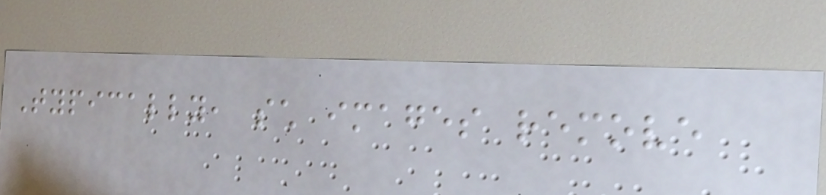Typically, such images remove
